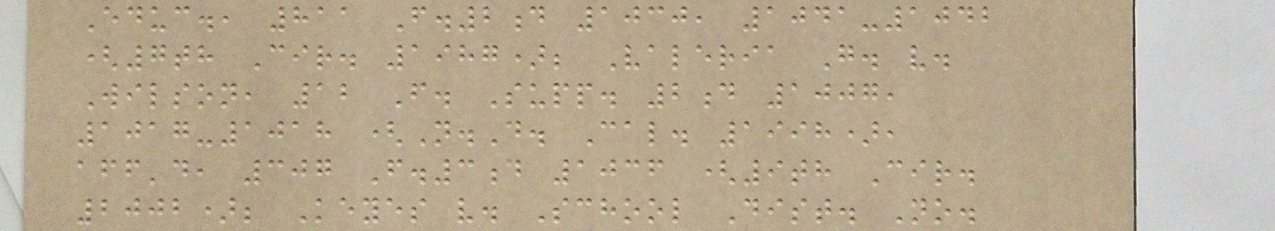Educ., 811 F.2d 1030, 1041-1042
(7th Cir. 1987); Valeria G. v.
Wilson, 12 F. Supp. 2d 1007,
1017-1018 (N.D. Cal. 1998),
aff'd, 307 F.3d 1036 (9th Cir.
2002); Keyes v. School Dist. No.
